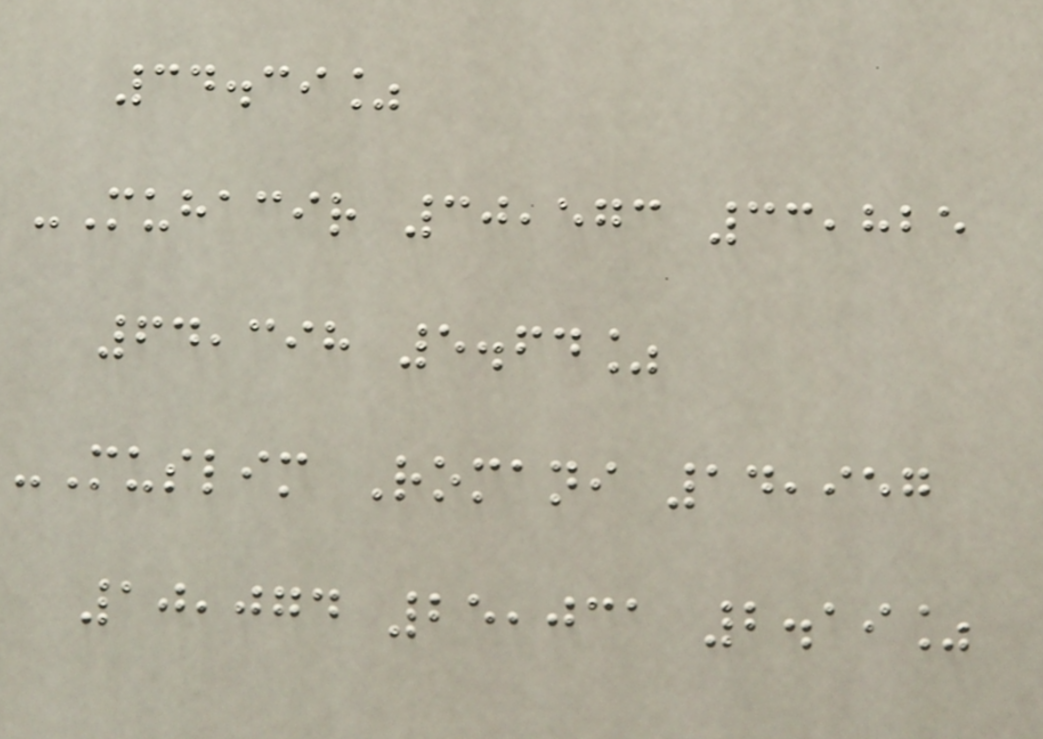34.39%
-Muhacir 30,573 33,825
64,398 5.64%
-Muslim Romani 14,957
10,074 25,031 2.19%
